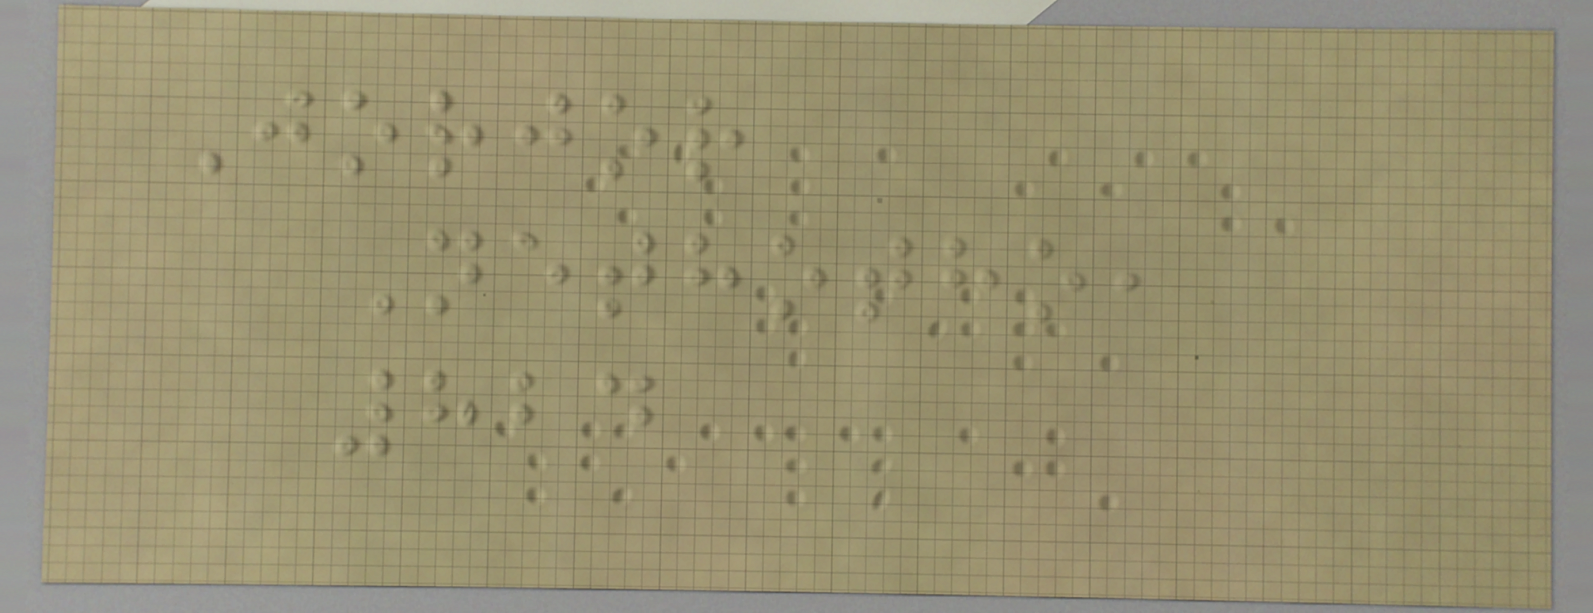Jorjor
Nethotho,
824
